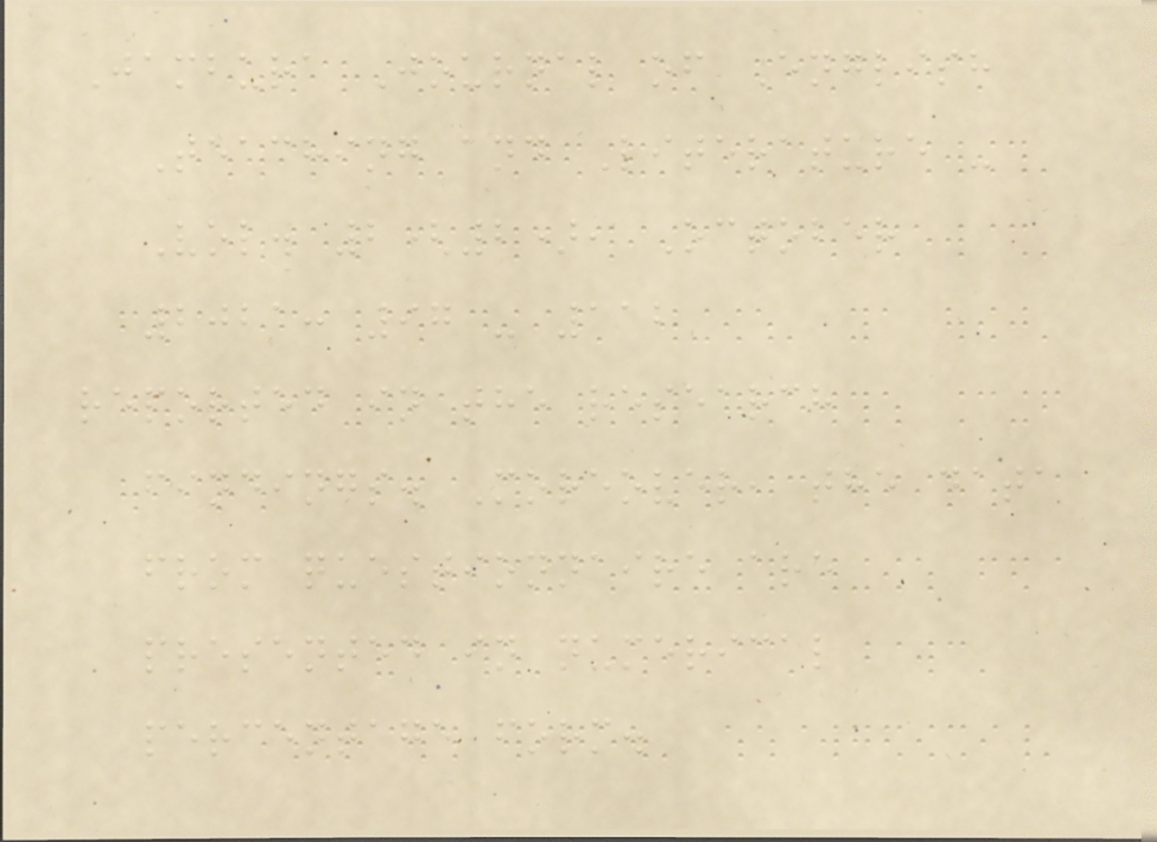Jambura Journal of English
Teaching and Literature -
Vol. 2(2), October
2021: 97 - 112
reported in the research
findings. Moreover, the data
from questionnaire are
presented in numerical
percentage form.
